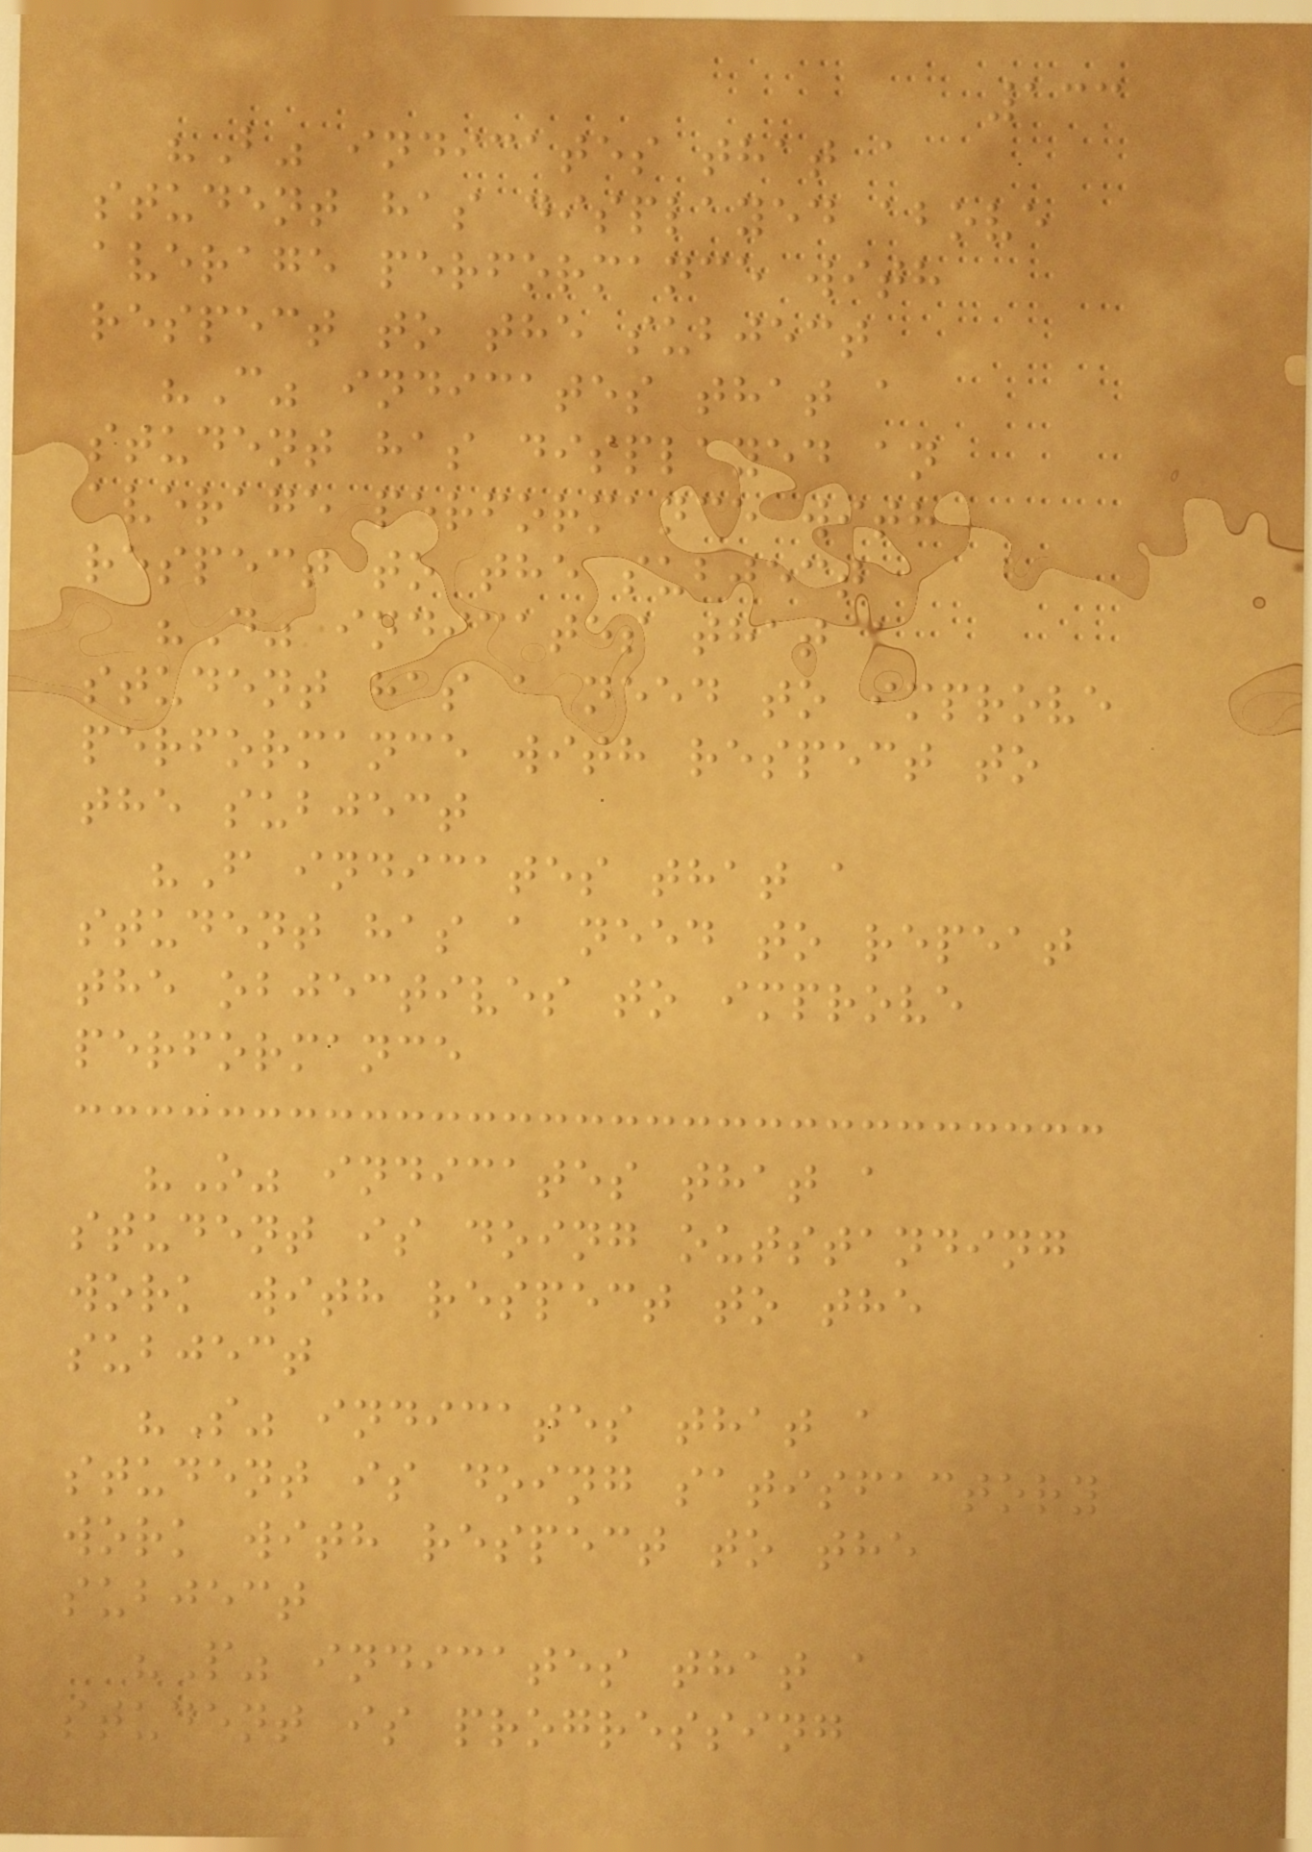133
"B" indicates that a
student has displayed above
average performance with
respect to the subject
"C" indicates that a
student has displayed an
average performance with
respect to the subject
"D" indicates that a
student has a need to improve
performance with respect to
the subject
"F indicates that a
student has a need to repeat
the objectives to improve
performance
"O" indicates that a
student is doing outstanding
work with respect to the
subject
"S" indicates that a
student is doing satisfactory
work with respect to the
subject
"P" indicates that a
student is progressing
